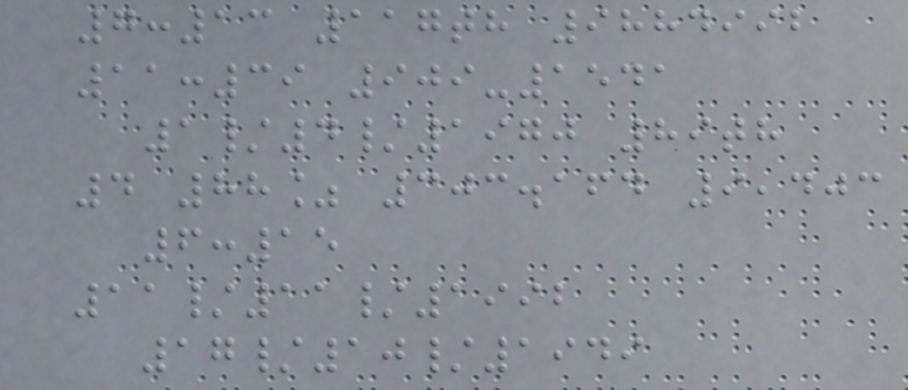7:13 117th 9884992
11:39 909-1541
1/4/1970 89th
4 88% 303.164 9,403
6:15
11/11/1992
17/10/1949
